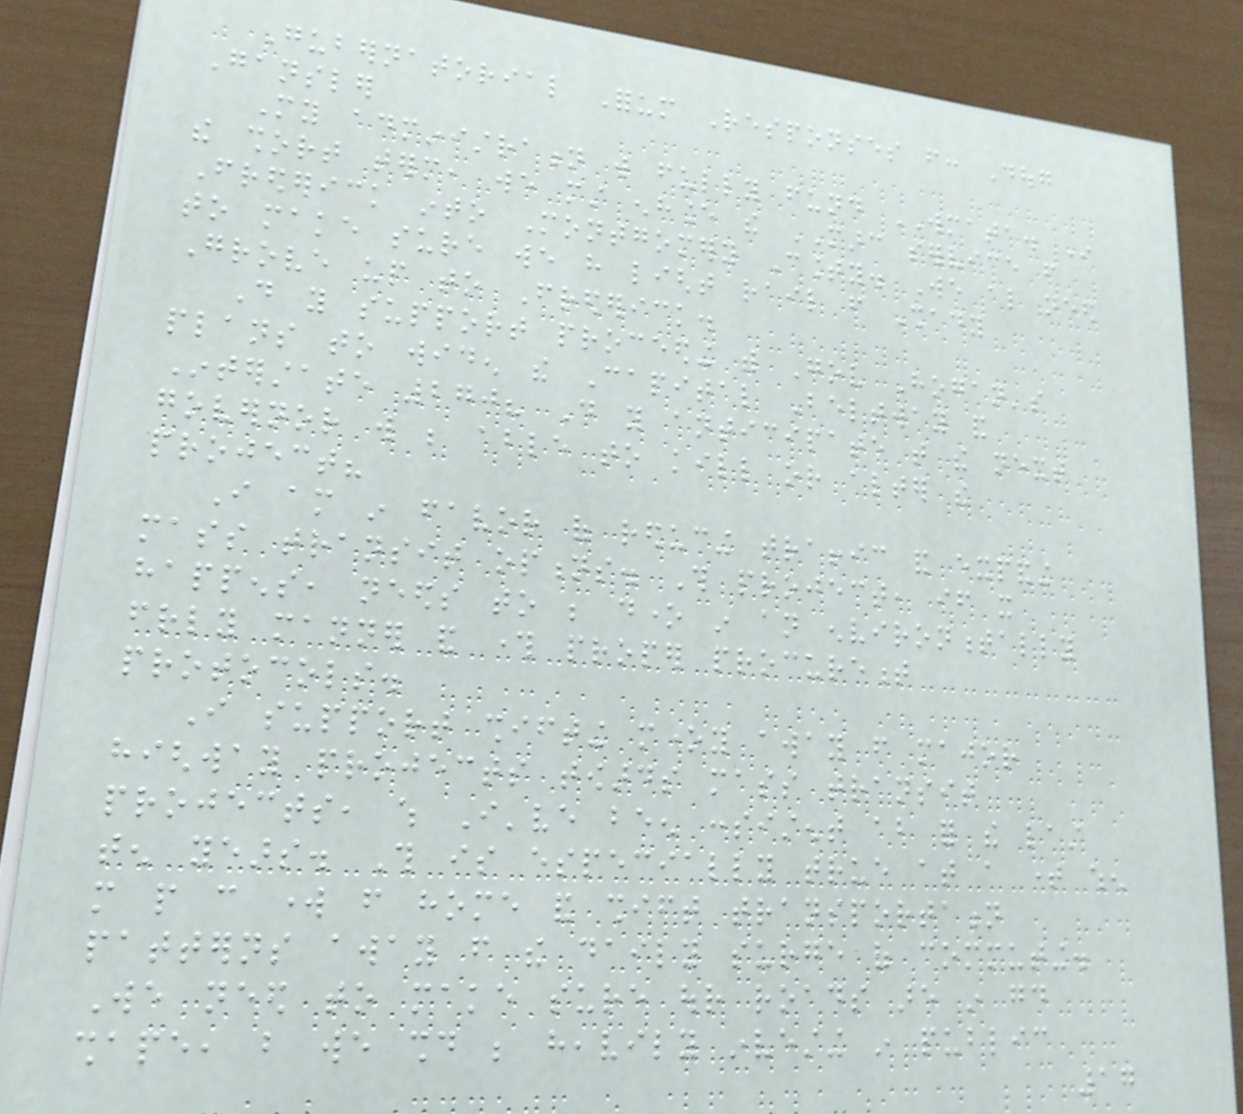Gubernatorial Forum Responses from: Doug
Gansler
My administration will fully fund WMATA. In
the short term, we must enhance the MARC service from
Frederick into Montgomery County. We also need
to make sure we have light rail from Shady
Grove up to Frederick.
Do you support proceeding with Gov Hogan's
plans to widen the Capital Beltway and
Interstate 270? Do you anticipate that the next
governor will be able to kill or alter the
project?
I am in favor of reducing traffic and expanding
mass transit options. This project, if it
happens, needs to be done in an environmentally
friendly manner and through proper procurement
protocols.
I support shifting money away from major
highway projects towards mass transit
projects, which I've been consistent about for the last
ten years. This is especially true at a time when
more people can work from home and shift transportation
patterns away from the daily surge of commuting.
We need to make sure our roads are in good
shape, but we should be heavily investing in public
17
